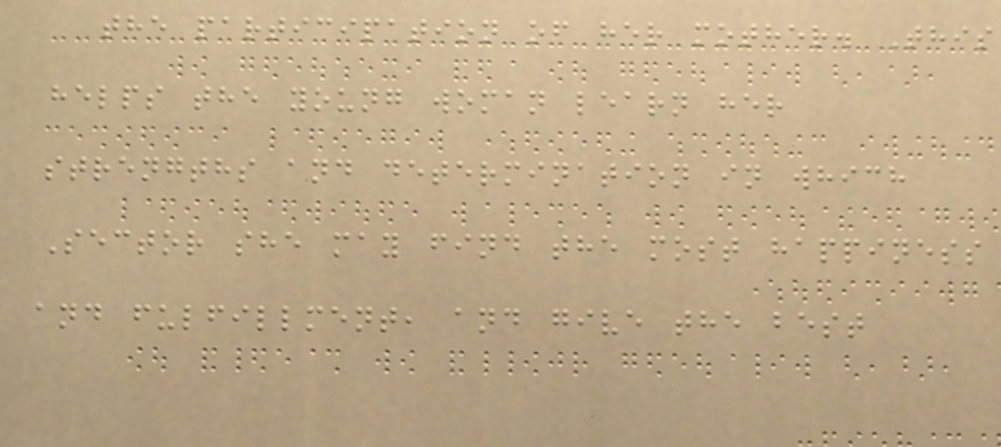the participation of her mother. This
helps the young woman learn her
strengths and determination in which
Sector she may find the most happiness
and fulfillment, and give the best
